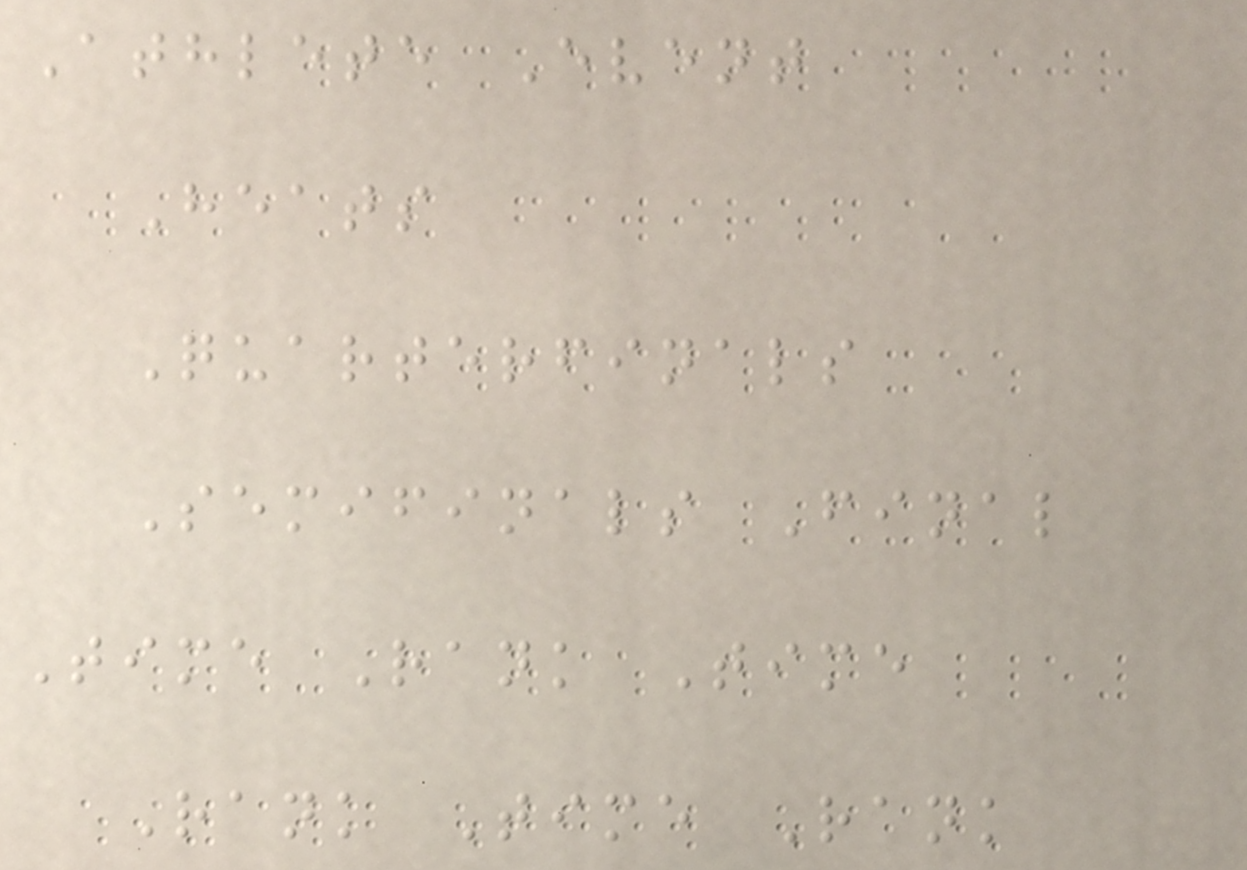Athlete Event
Heats
Quarterfinals
Semifinals Final
Time Rank Time
Rank Time Rank
